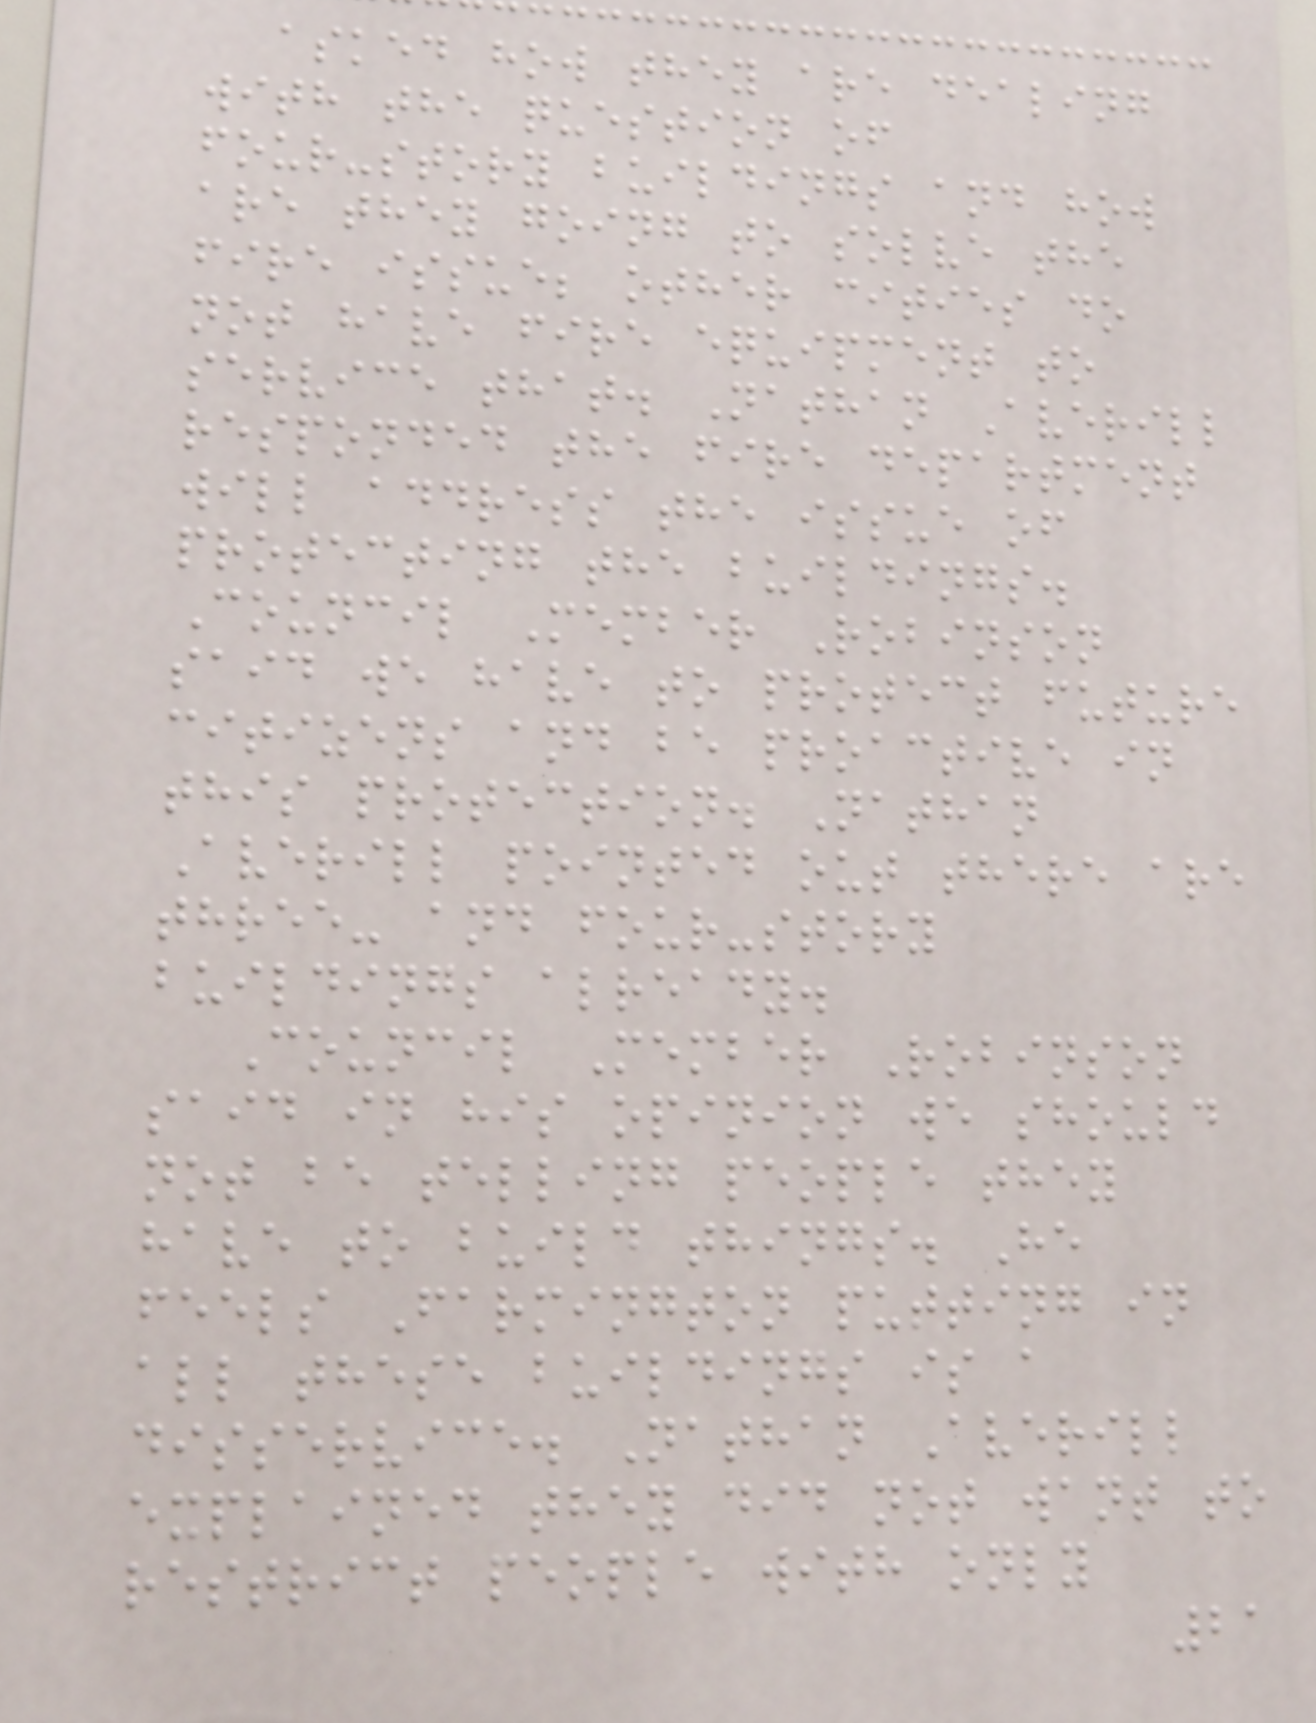asked how they are dealing
with the question of
four-story buildings and how
are they going to solve the
fire issue; other cities do
not have fire equipment to
service that. Nathan Averill
responded the fire department
will address the issue of
protecting the buildings.
Council Member Robinson
said we have to protect future
citizens and be proactive in
this protection. Nathan
Averill pointed out there are
three- and four-story
buildings already.
Council Member Robinson
said in his opinion we should
not be telling people they
have to build things. He
feels Farmington putting in
all these buildings is a
disservice. Nathan Averill
explained they did not want to
restrict people with only
21
